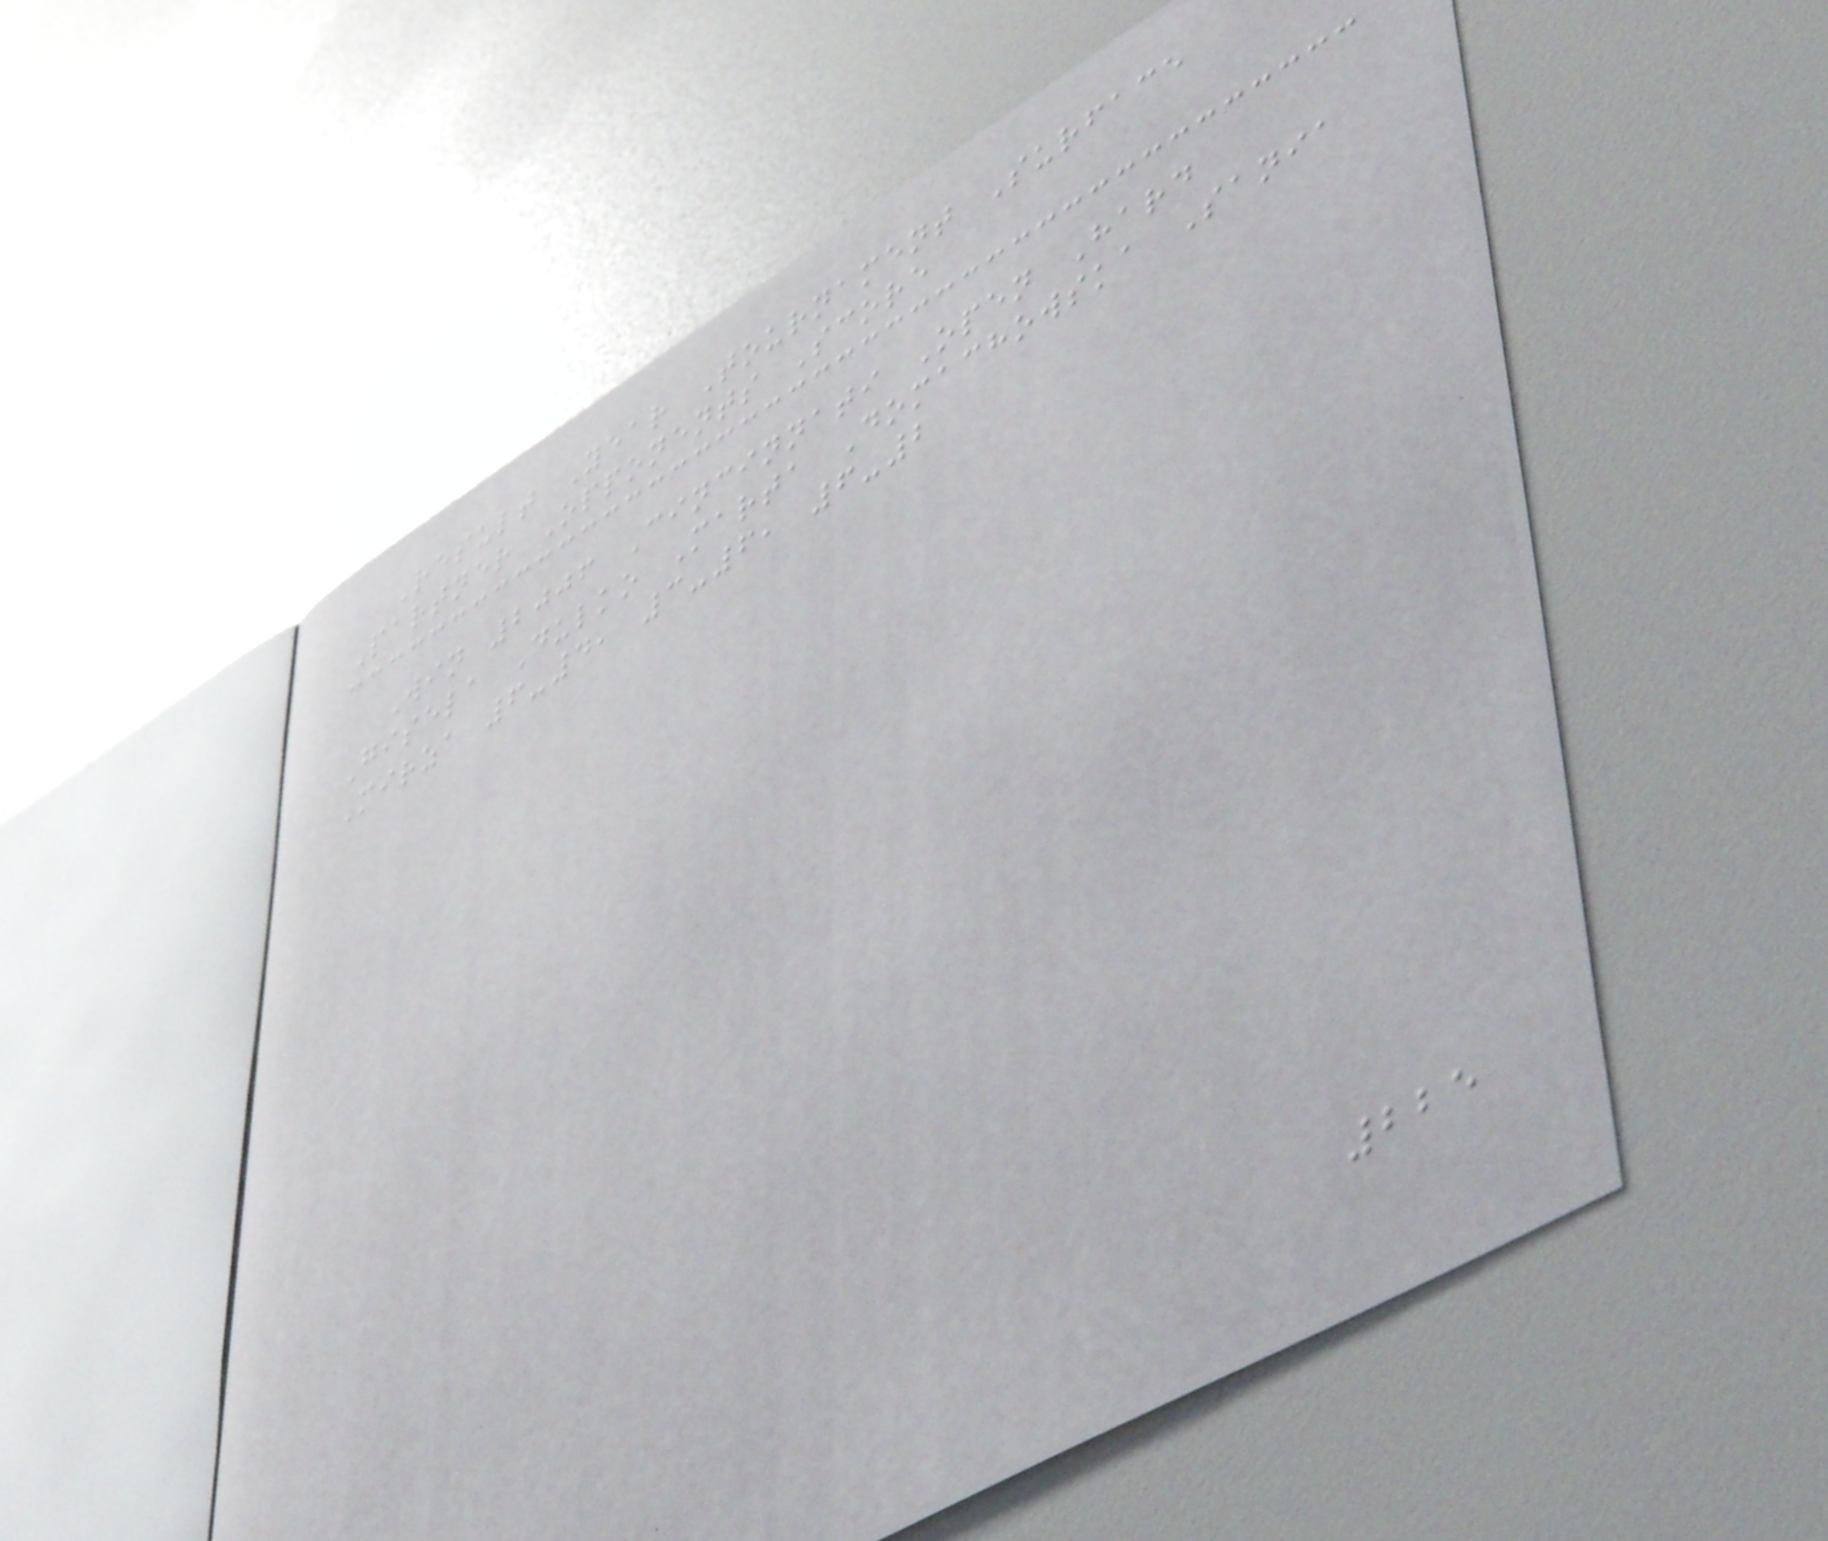Result Year Tournament Surface
Partner Opponents Score
Win 2006 Cincinnati Open Hard
Gisela Dulko Marta Domachowska Sania
Mirza 6-4, 3-6, 6-2
225
